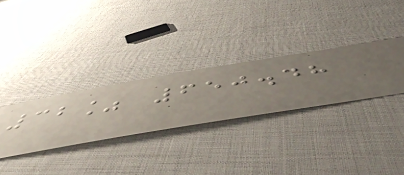32% 650.48
